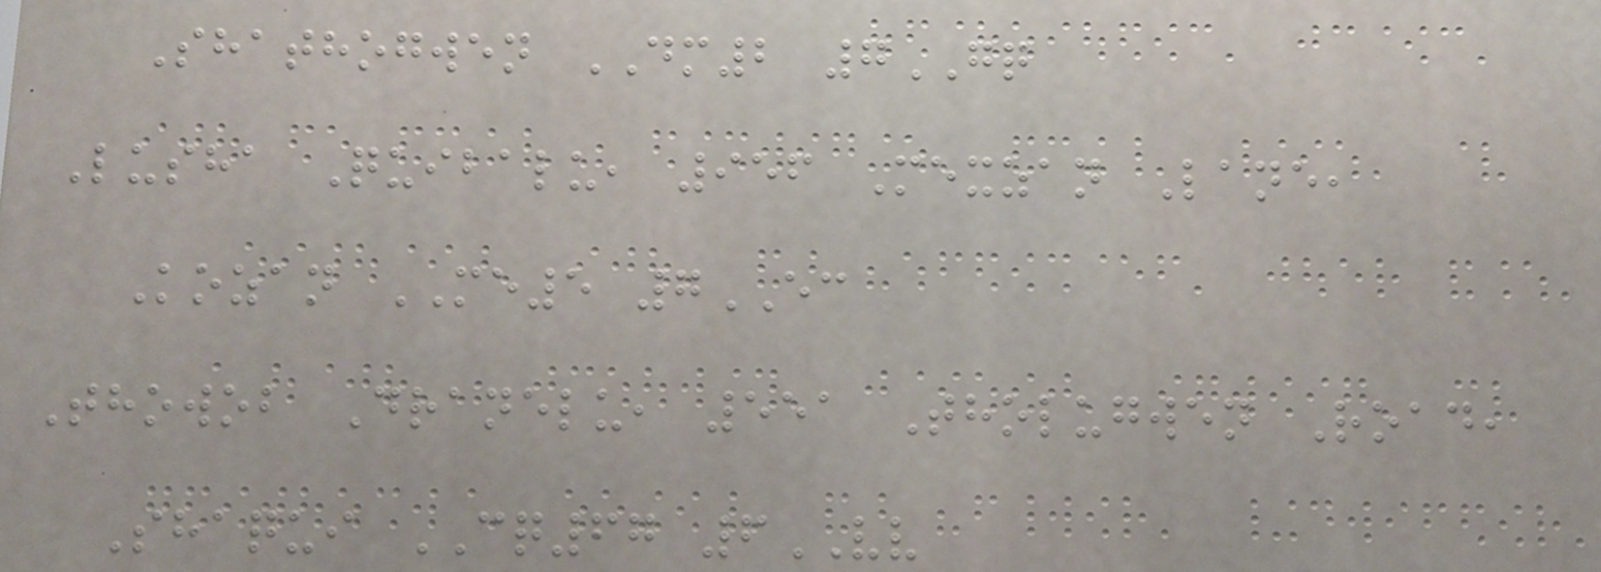Shathogwen DM2 7GQ
Lusha Quibalu, 956 Mexzan Lane,
Kozan ME5 7EC
Thowob Dranelu, 551 Tholugwen Road,
Shaqui CQ67 6VV
